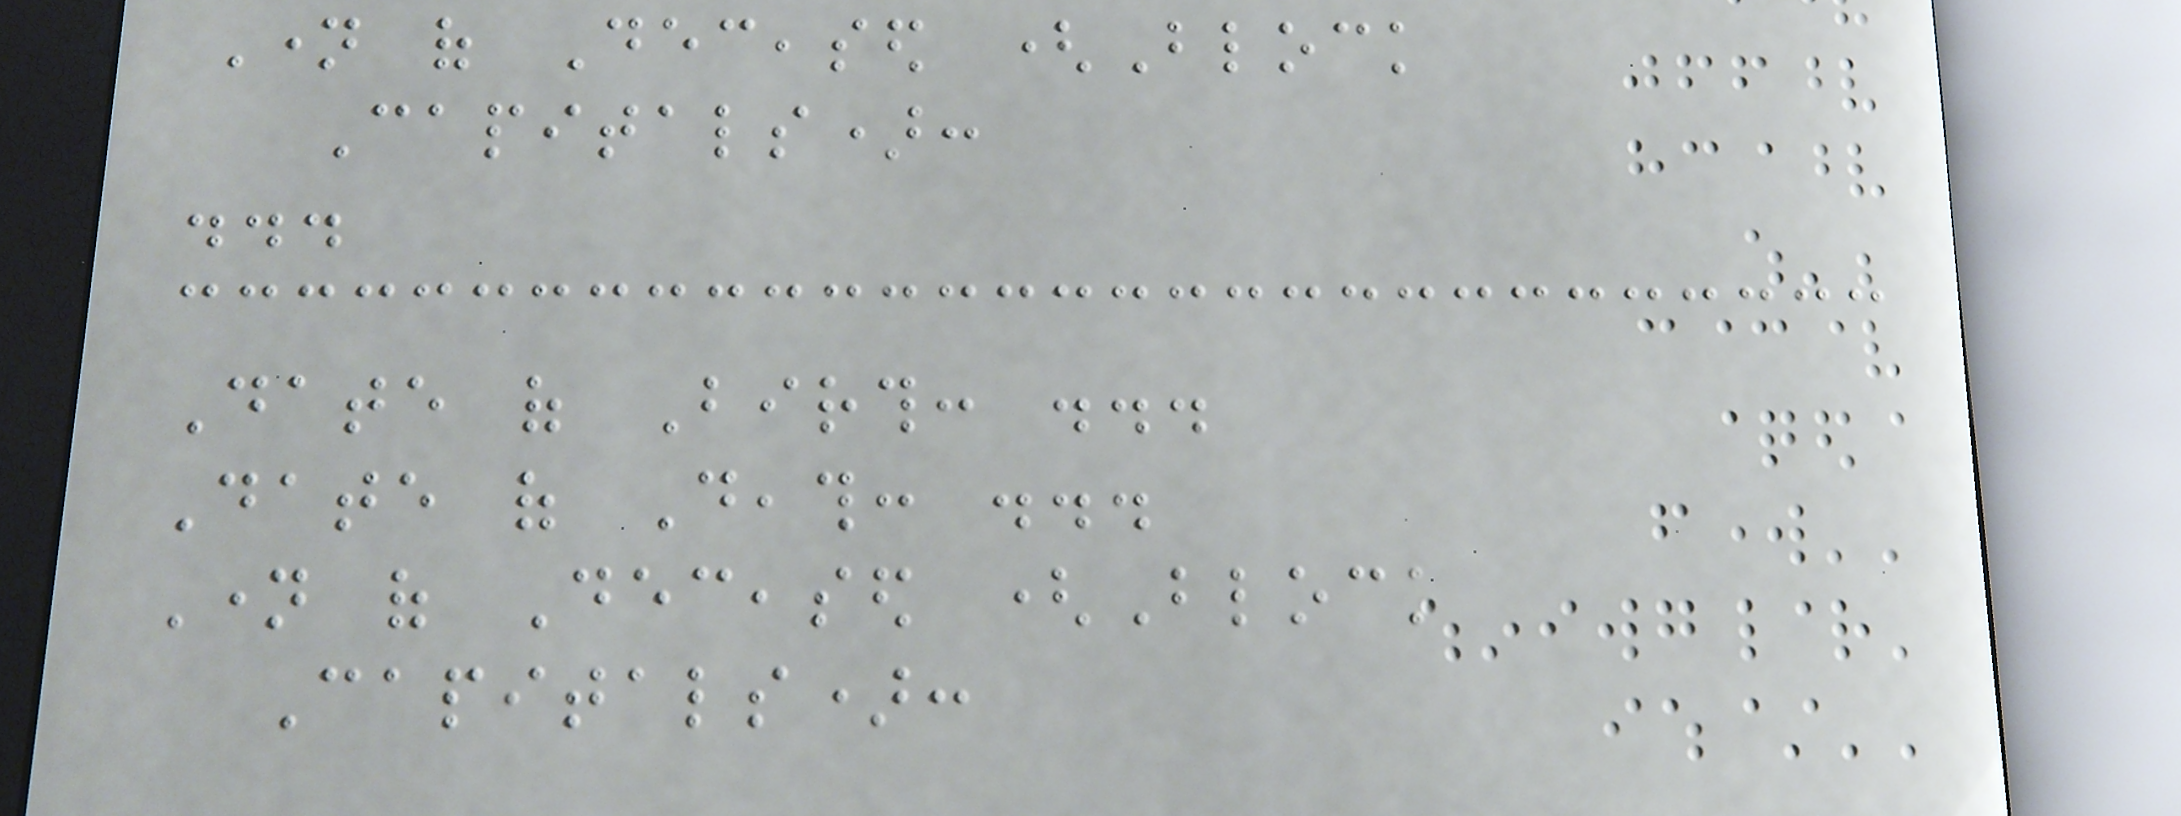Name of Deceased (Block
Capitals):
...
Date of Birth: ...
Date of Death: ...
Name of Deceased (Block
Capitals):
